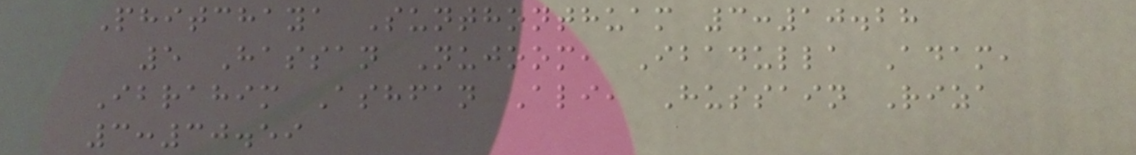Phitchaya Sunthonthuam 3:10.28
5 Hassan Nujoom, Ibadulla Adam,
Ibrahim Ashfan Ali, Hussain Riza
3:30.59
